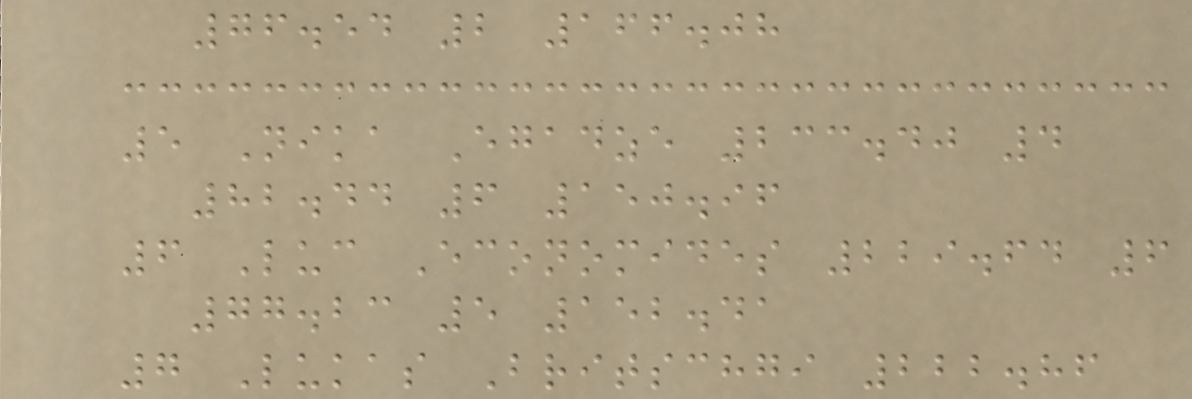76.54 2 166.08
5 Nika Egadze 233.40 4
82.44 6 150.96
6 Luc Economides 229.64 6
77.23 5 152.41
7 Lukas Britschgi 222.86
